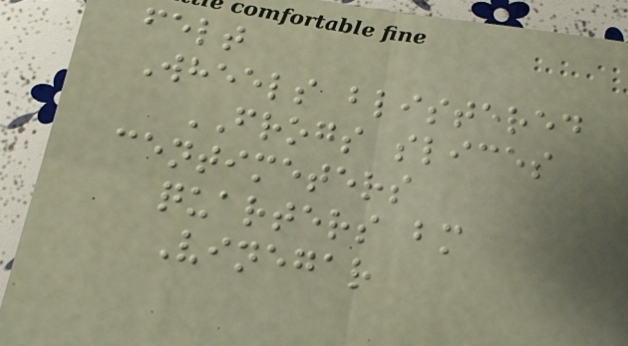felt
Wheels blistered
FROGS slices
centimeters
quarters bm
Vinegar
